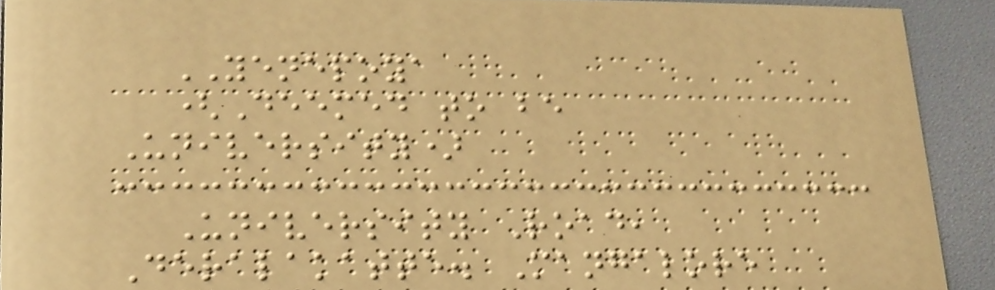YENEPOYA
(Deemed to be
University)
University Road,
Deralakatte. Mangalore
